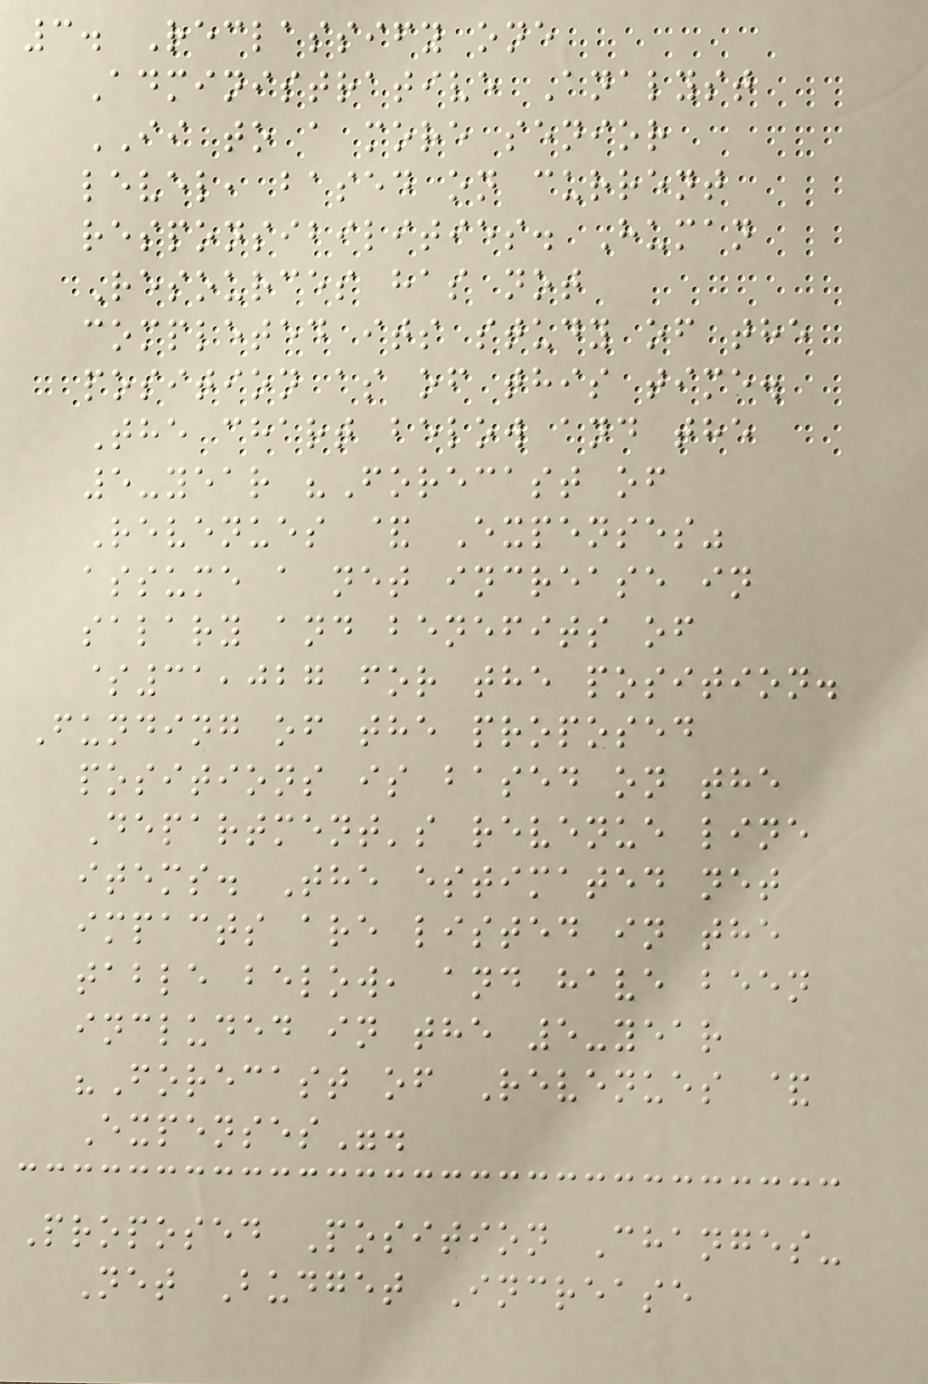3. Reclassify one
Administrative Analyst
II to a more senior
level, based on current
responsibilities. Human
Resources has not
completed its study of the
position as of this time.
The chart below and the
5-year "Forecast of
Revenues & Expenses"
assume a net increase in
salary and benefits of
$31,027 for the position.
Funding of the proposed
positions is based on the
Department's revenue line
items. The estimated net
impacts are listed in the
table below, and have been
included in the 5-year
"Forecast of Revenues &
Expenses".
Proposed Position Changes-
Net Budget Increase
